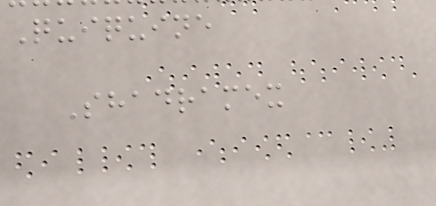Quiquine
Shadramex
